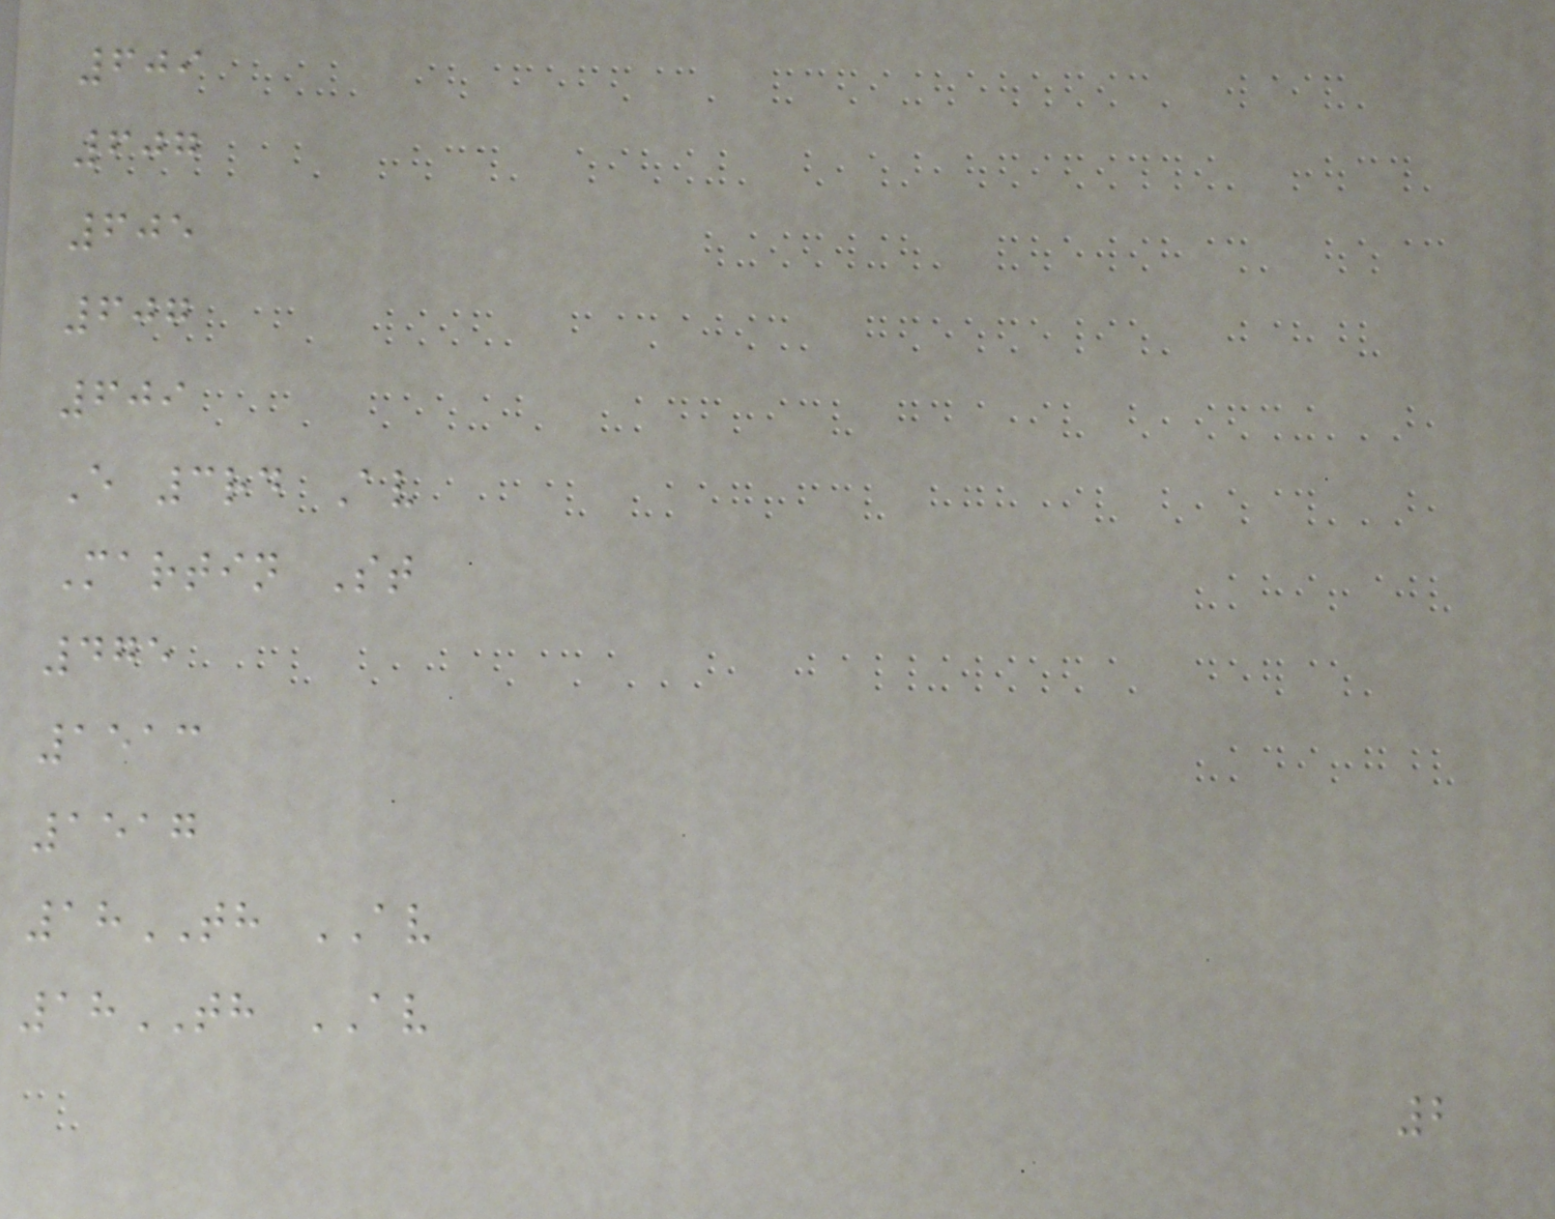609
607
605
607
609
E 3rd Av
Martin St
475
1513
1517
18TH AV
18TH AV
2
